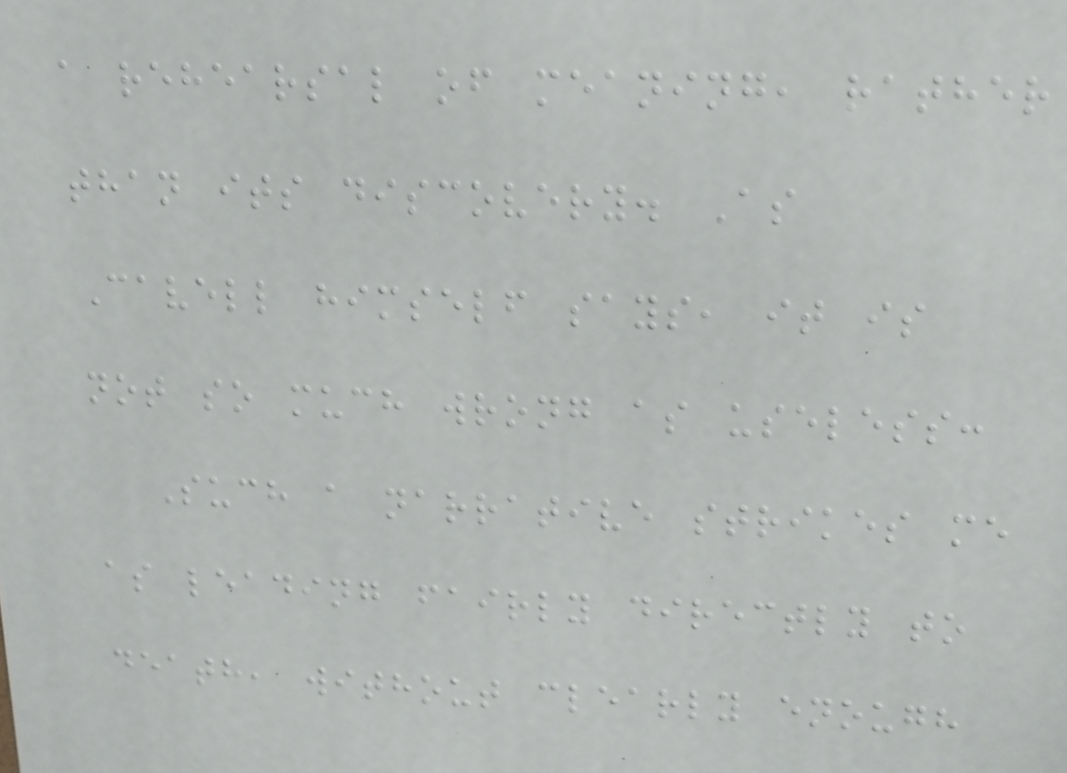a rehearsal of meaning, rather
than its discovery. As
Cavell himself says, it is
not so much wrong as useless:
Such a narrative strikes me
as leading fairly directly to
death, without clearly enough
